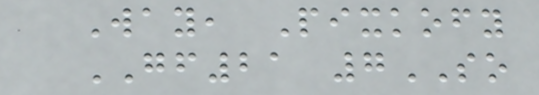Way, Pixkofy
GF21 7SO
